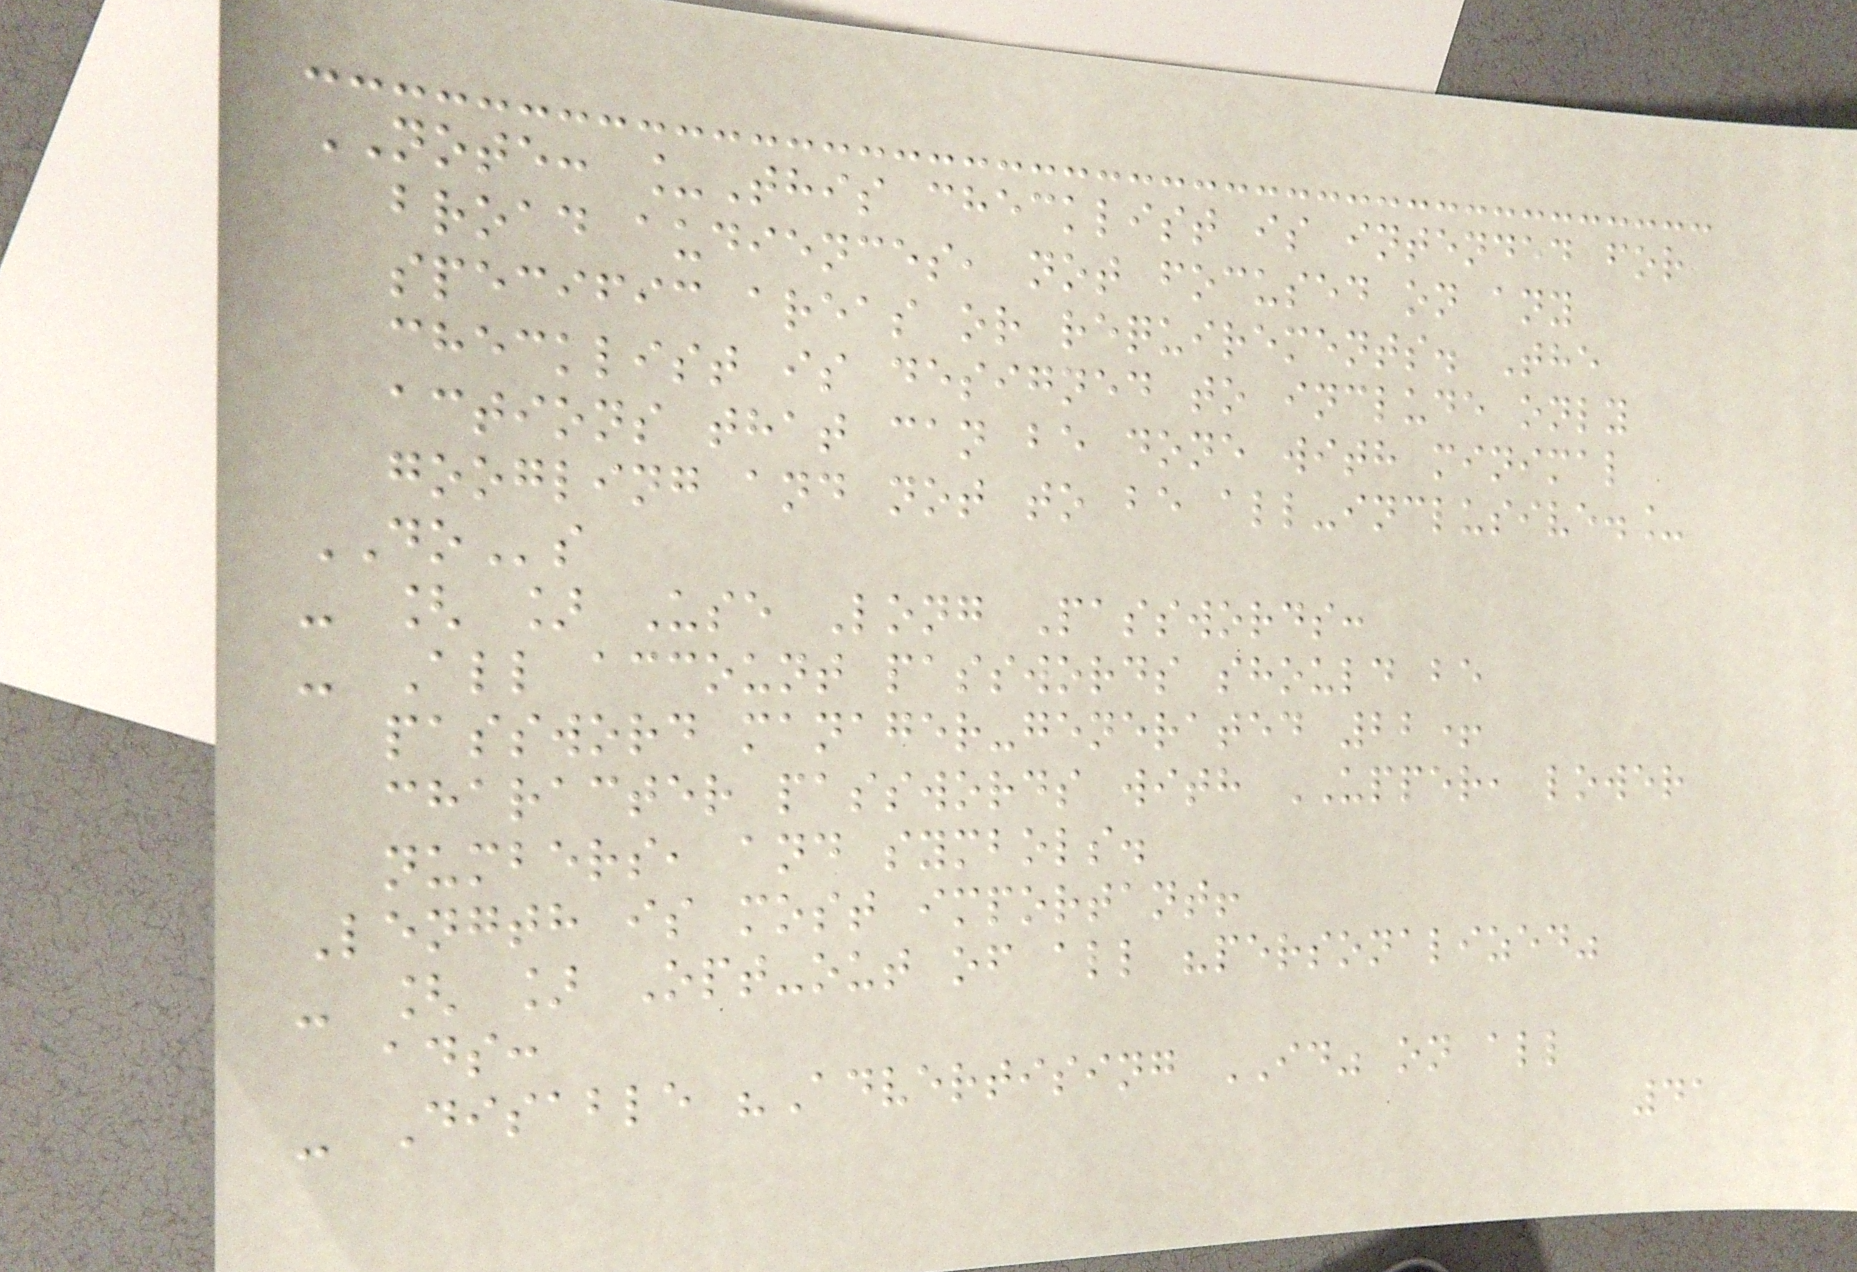NOTE: _This checklist is intended for
broad audiences, not focused on any
specific areas or requirements. The
checklist is designed to include only
actions that can be done with minimal
googling and not to be all-inclusive._
DOs
- [ ] Use Long Passwords:
- All account passwords should be
password manager-generated 22+
character passwords with UPPER, lower
numbers, and symbols.
Length is most important!
- [ ] Opt-out of all "personalized"
ads:
- Disable "Advertising ID" on all
41
